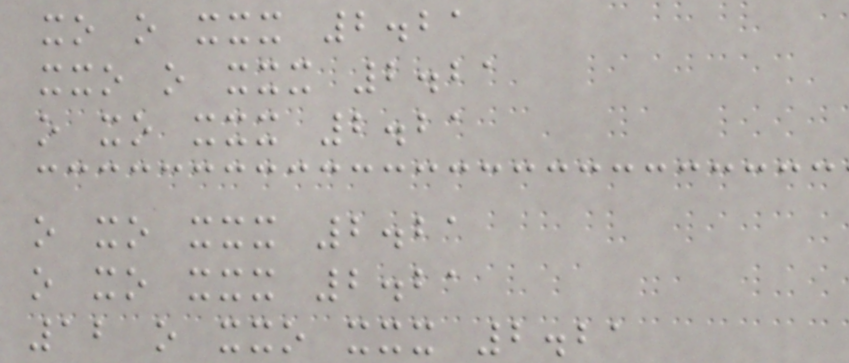xo o xxx 2.21
xxo o xxx 2.21
o xo xxx 2.21
o xo xxx 2.21
o xo xxx 2.21
12 o xxo xxx 2.21
